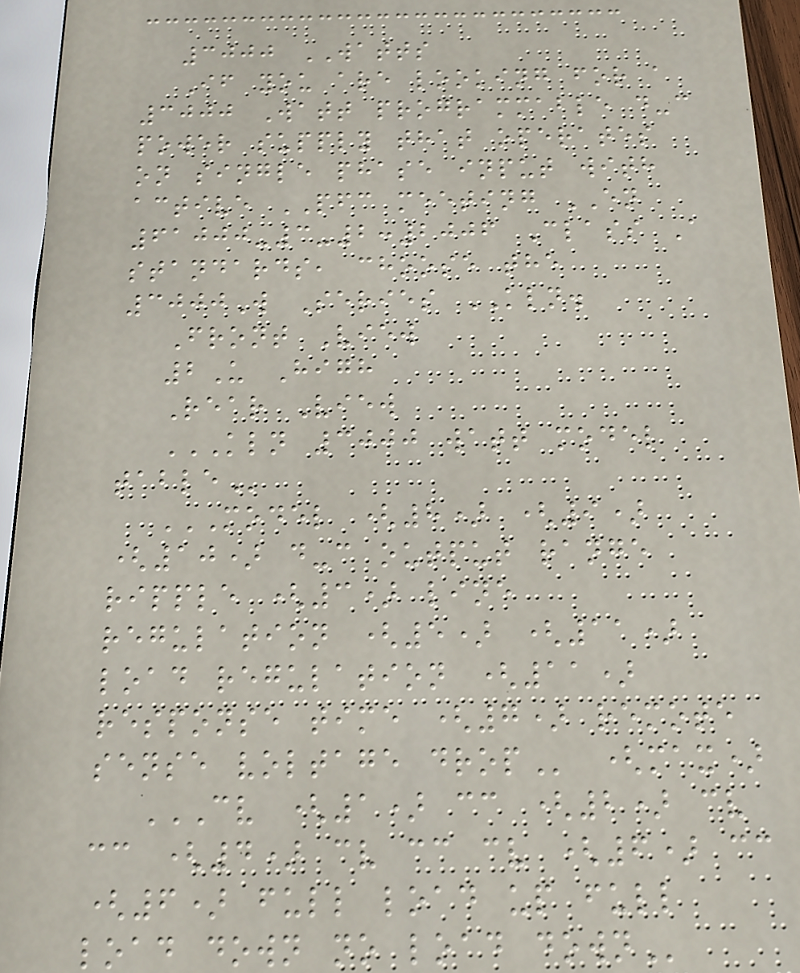3000 WATTS
If you are looking for a
3000 Watt programmable d-c
power supply that operates
on single phase input with
active PFC meeting EN
61000-3-2:2006 Class A
standards, choose the
3000W Series KLN.
Front View
2U High
Rear View
KLN 3000 WATT MODEL
TABLE
MODEL (8) (9)
(10) D-C OUTPUT RANGE
RIPPLE (3) LINE
REGULATION (5) (11)
LOAD REGULATION (11)
RESPONSE TIME (7) REMOTE
SENSE VOLTAGE DROP (max)
CV (1) CC (2) CV
CC (4) CV CC CV (6) CC
(6) FULL LOAD UP FULL
LOAD DOWN NO LOAD DOWN
